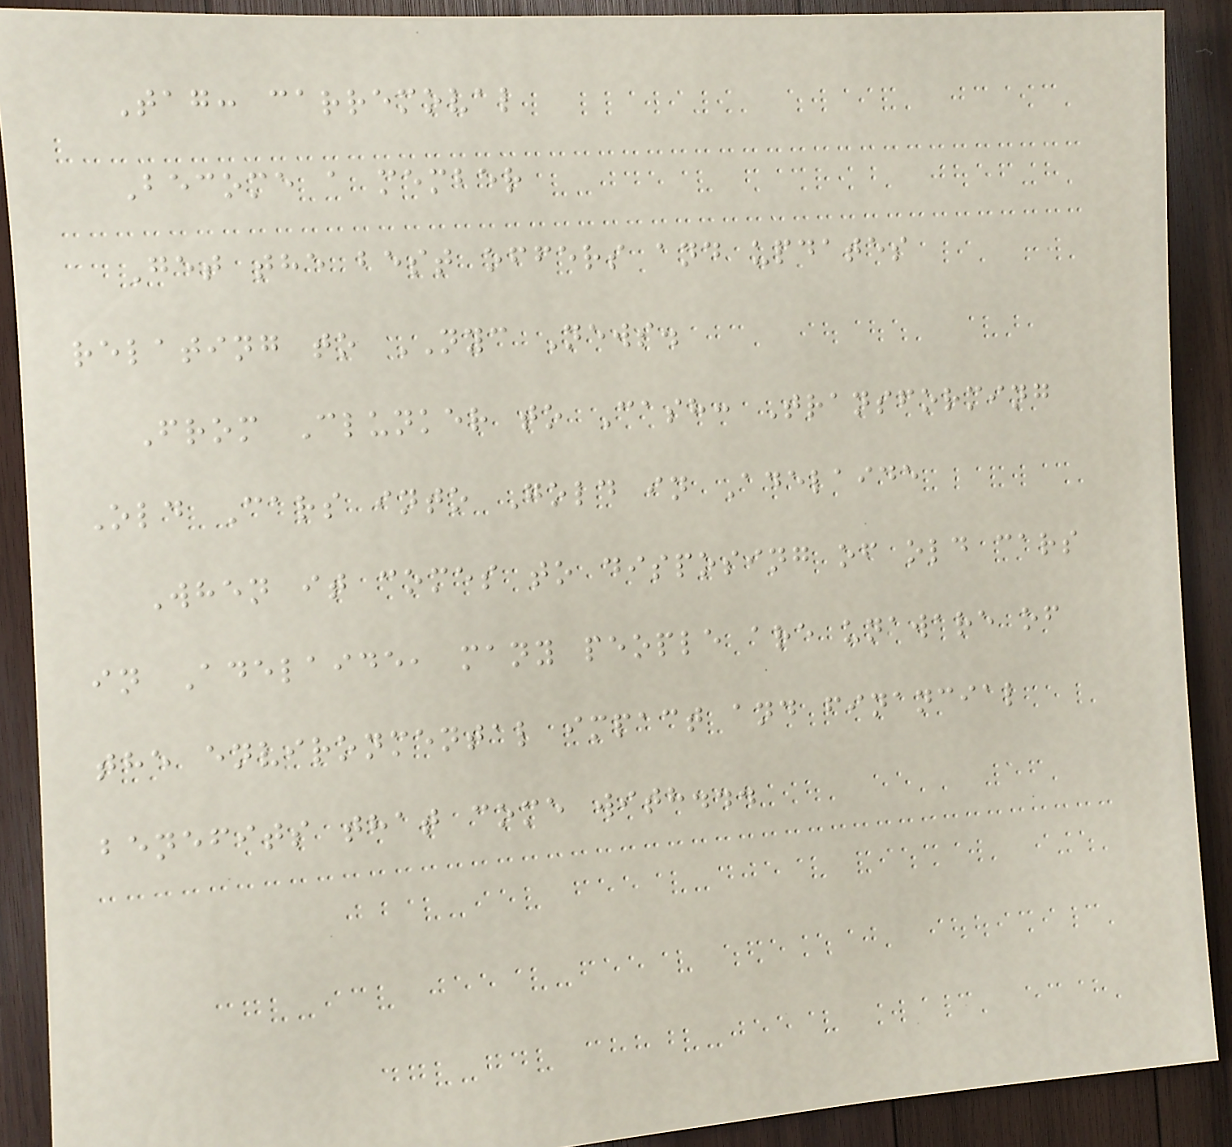Tag: carremoval
Become a member
Get the best offers and updates
relating to NYC News.
From Clunker to Cash: Transforming
Old Cars into Gold in Adelaide
When it comes to disposing of old cars
in Adelaide, many people are unaware of
the environmental impact and financial
benefits that come with...
